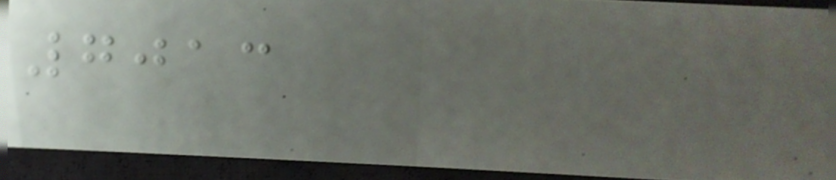7013
